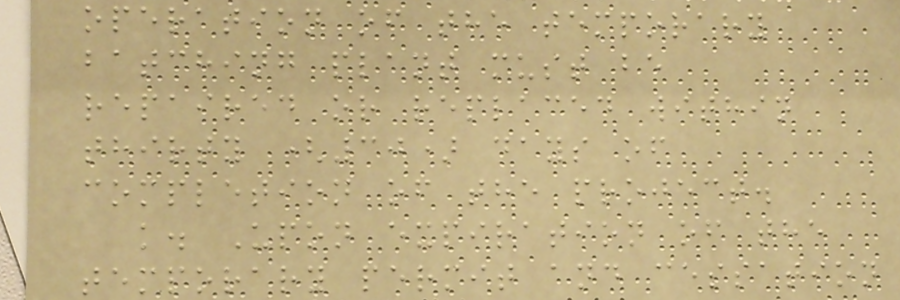operation of the temporary
batching plant must be
repaired or replaced within
thirty (30) days of
completion of the project.
k. Upon expiration of the
temporary permit and cessation
